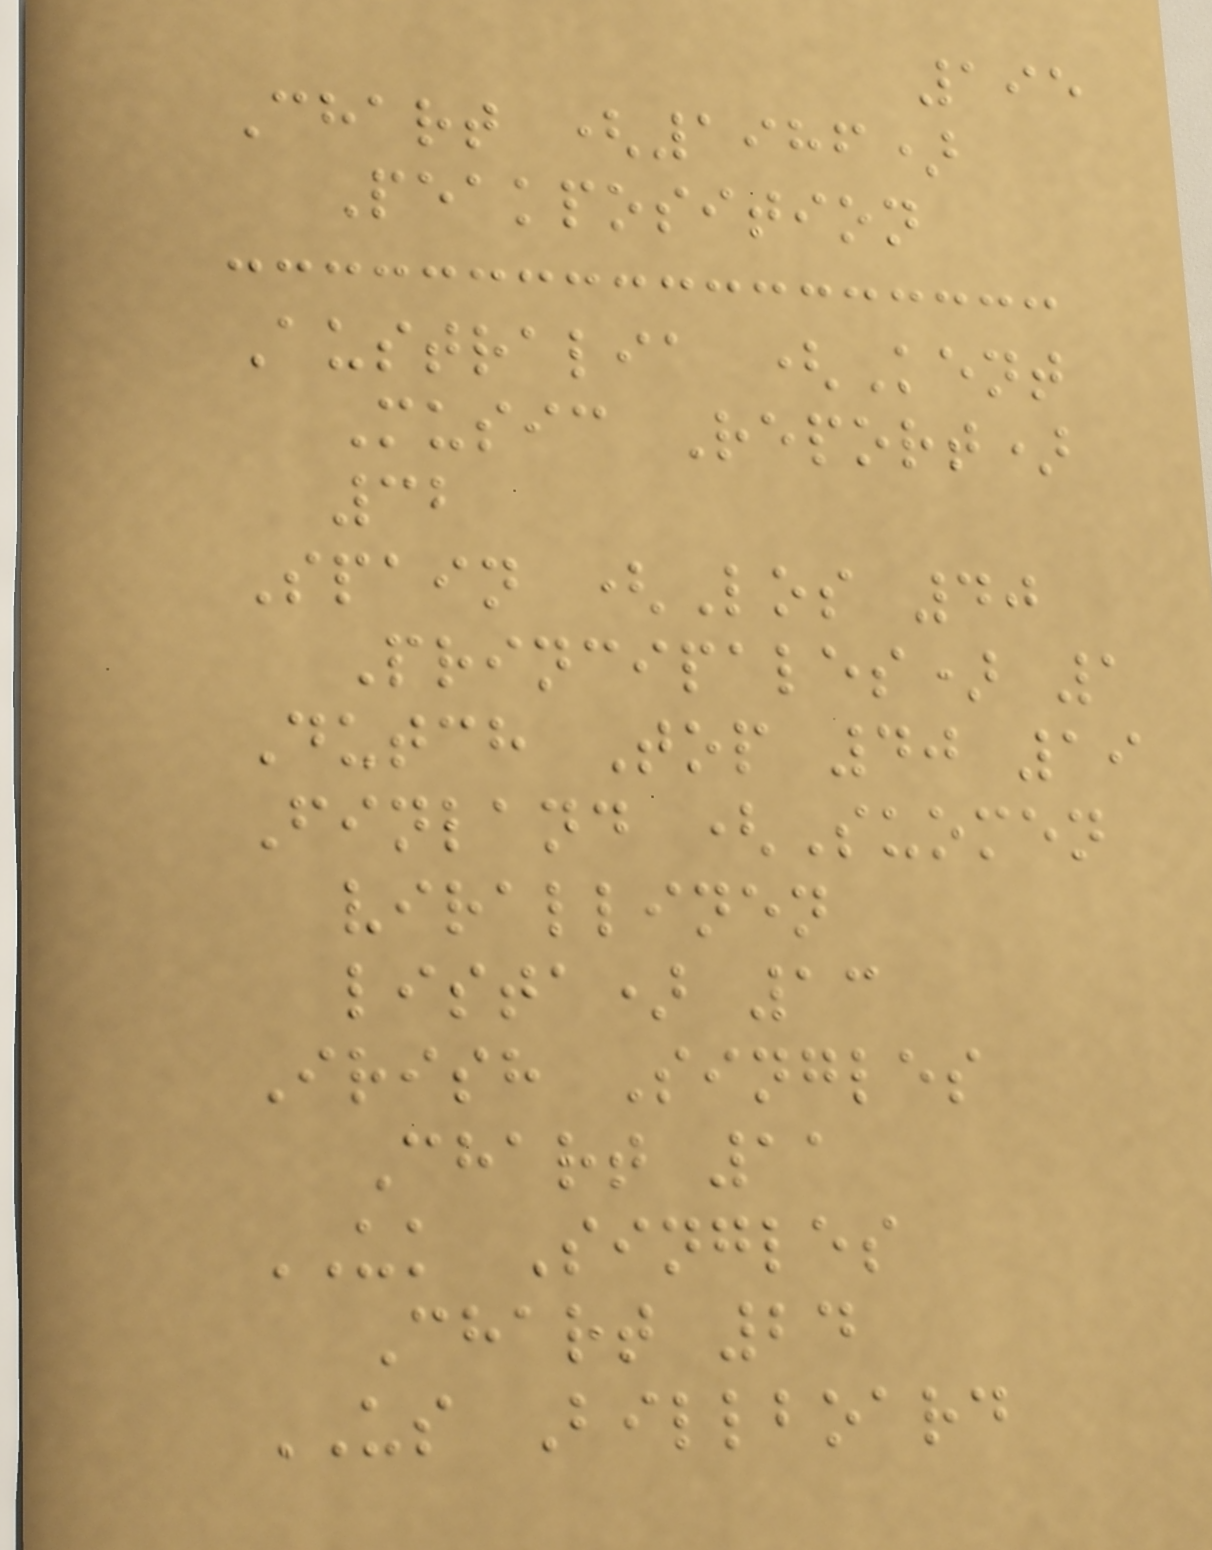195
Chart (1986)
Peakposition
Australia (Kent
Music Report)
32
Spain (Los 40
Principales) 1
Dutch Top 40 19
Finland (Suomen
virallinen
lista) 13
Irish Singles
Chart 11
UK Singles
Chart 24
US Billboard
